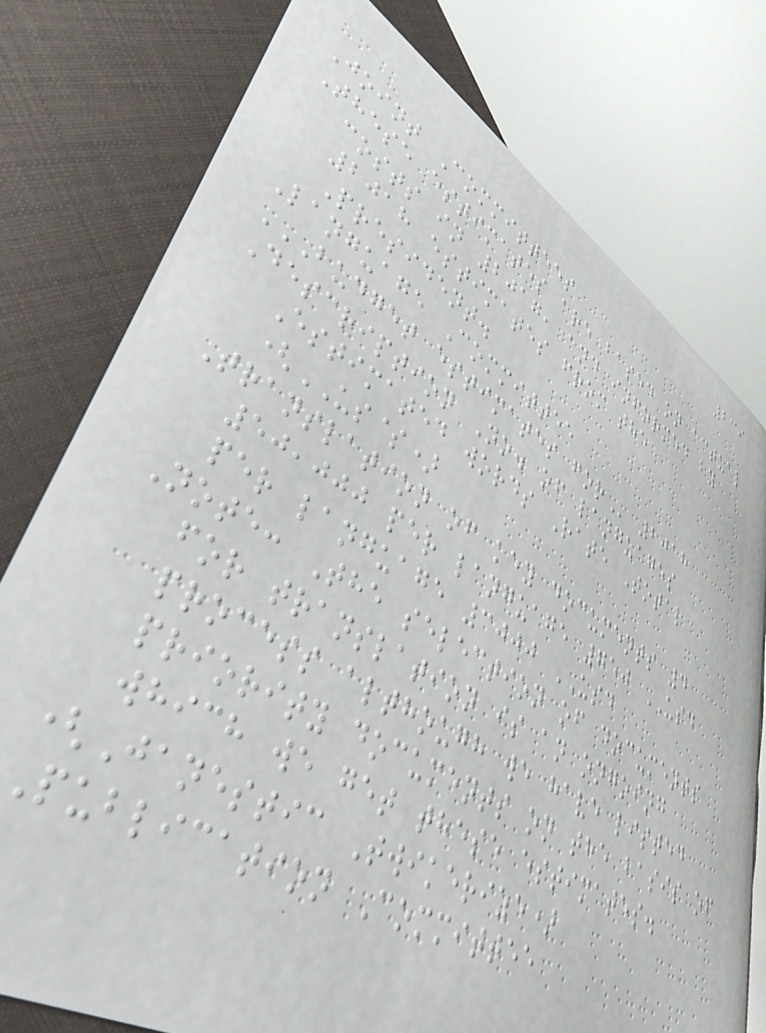239
Joint Committees
These estimates are based on actual
costs in 2017, and informed by
2018 estimates from the
President.
Language Committee
BUDGET ESTIMATES FOR 2018
Description No. of languages
Estimated words Rate Total
(US$)
Translation of key documents 4
50,000 per language 750 USD
per language 3000 USD
Note: The selection of documents
for translation is an ongoing
process although we have listed
priority documents on the basis of
which we get these estimates.
(Janestic Twikerize)
Publication Committee
